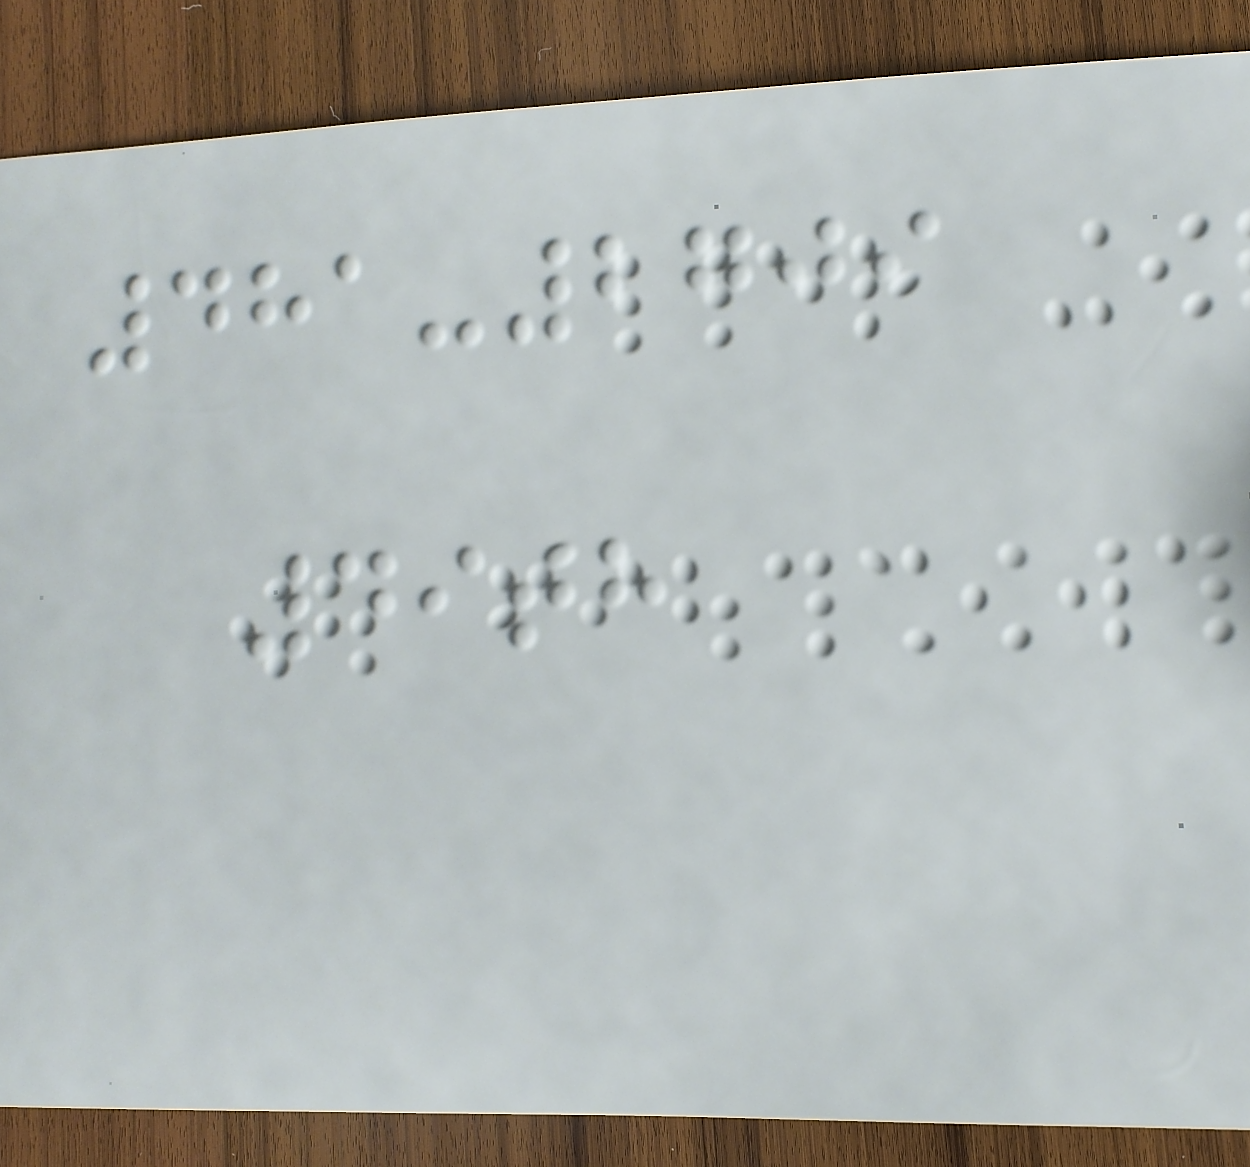481-2709
49th
